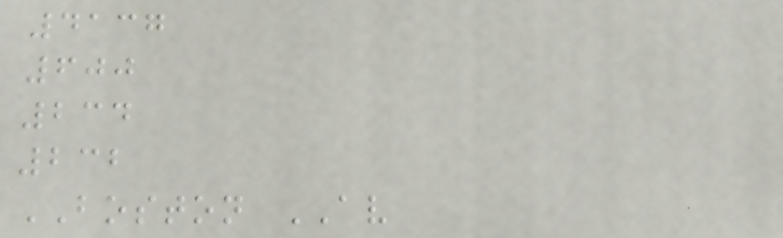4137
600
234
232
BOSTON AV
